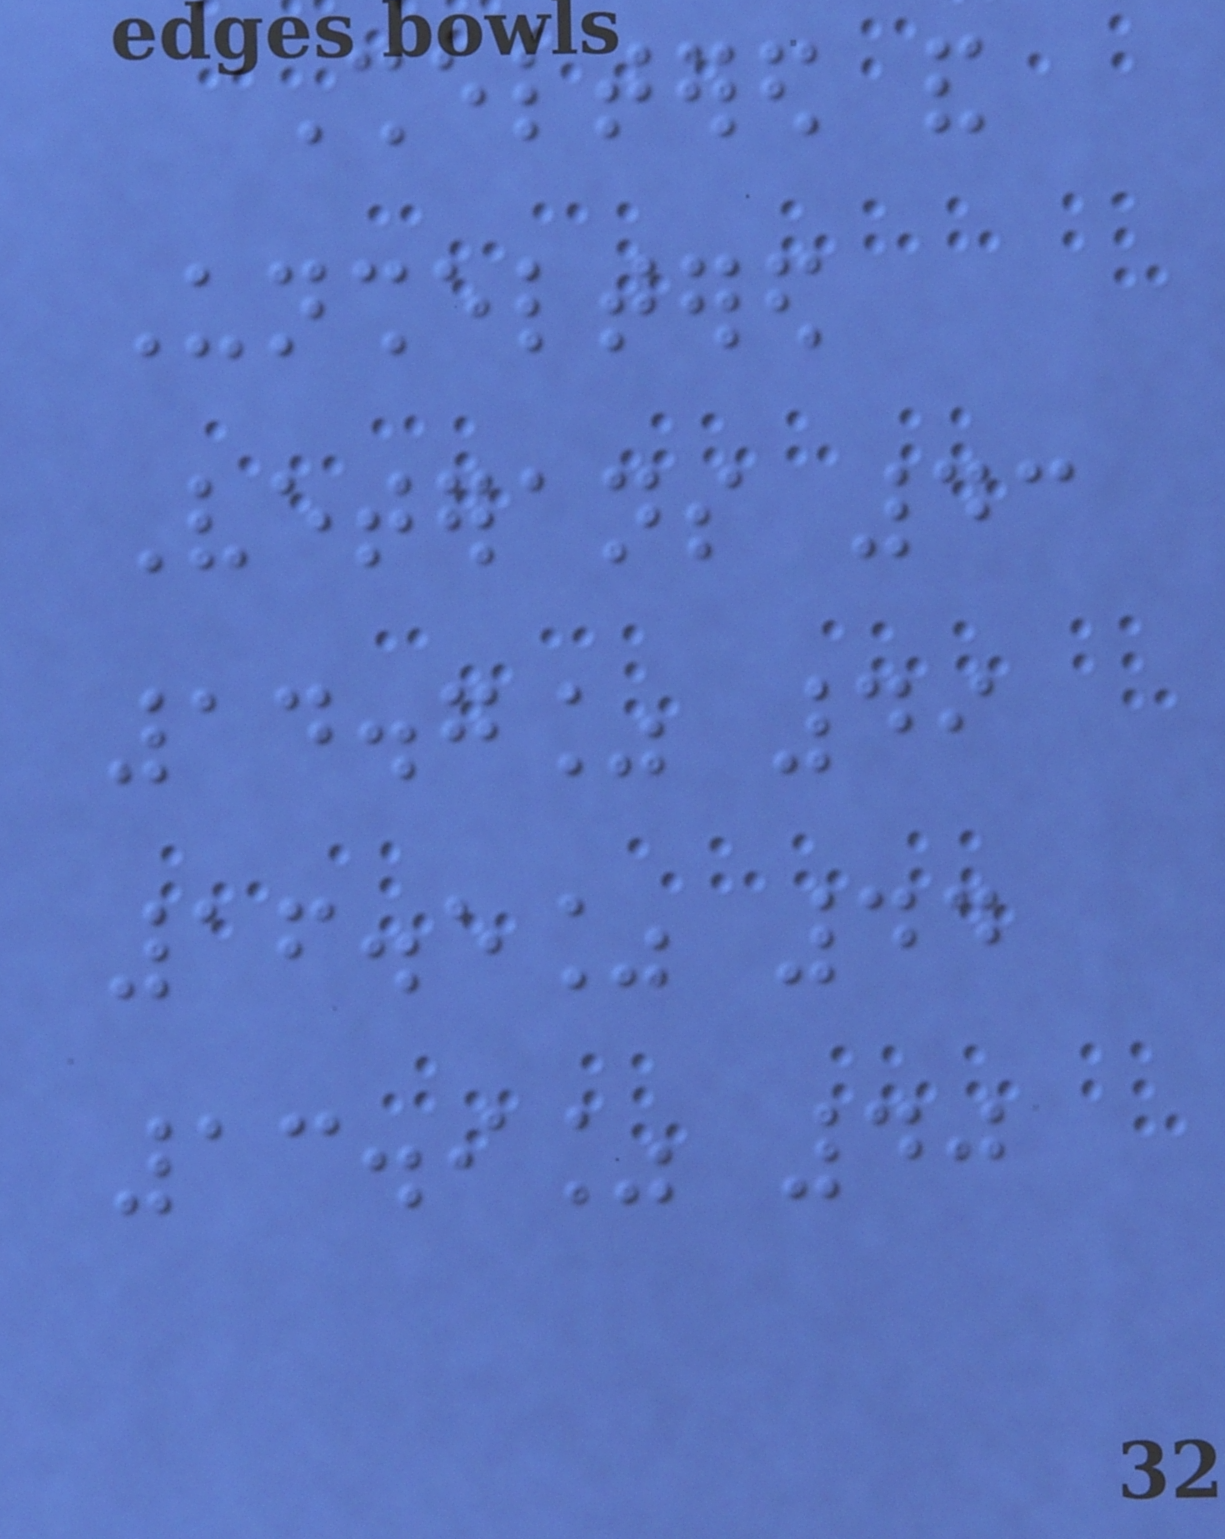Sheltered and
Unsheltered
Veterans 43
14.7% 49
16.5% 44
13.9% 40
